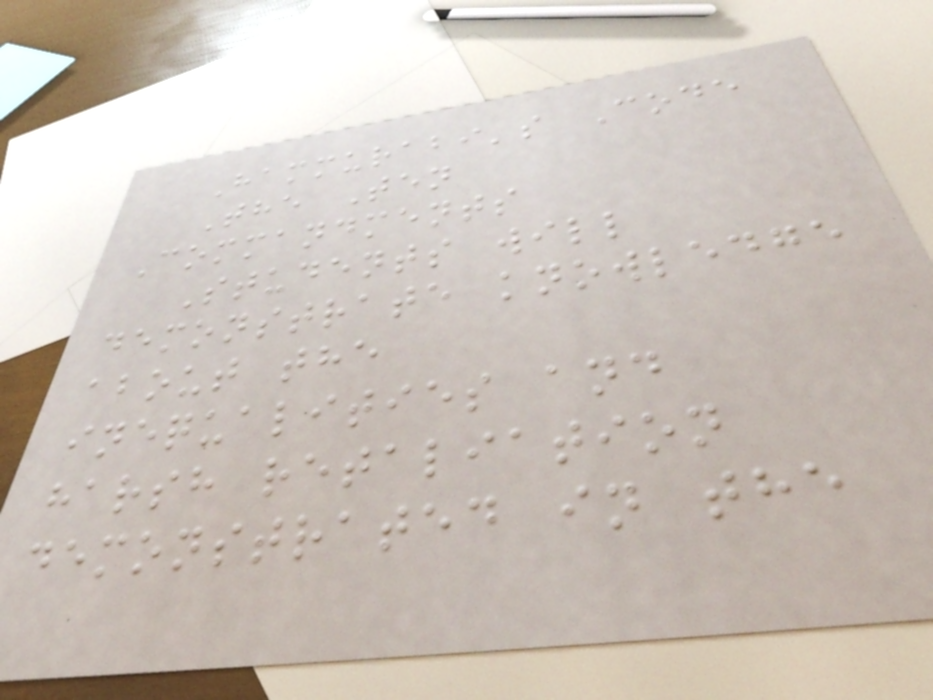Hammurabi's Code
The Ten
Commandments
Students will
demonstrate knowledge
about the
inequalities and
harsh retaliation
demonstrated in the
